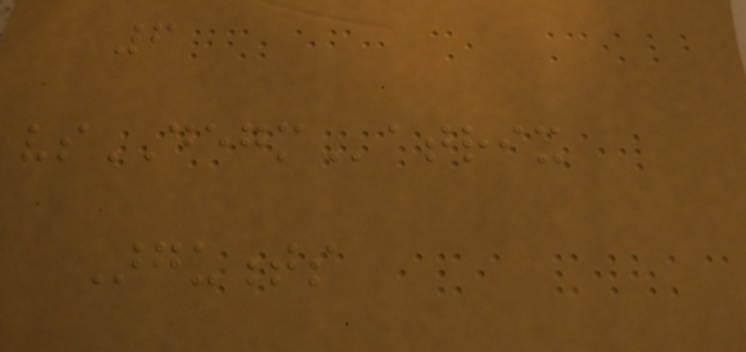6
vsDEGMatrix
Arguments
